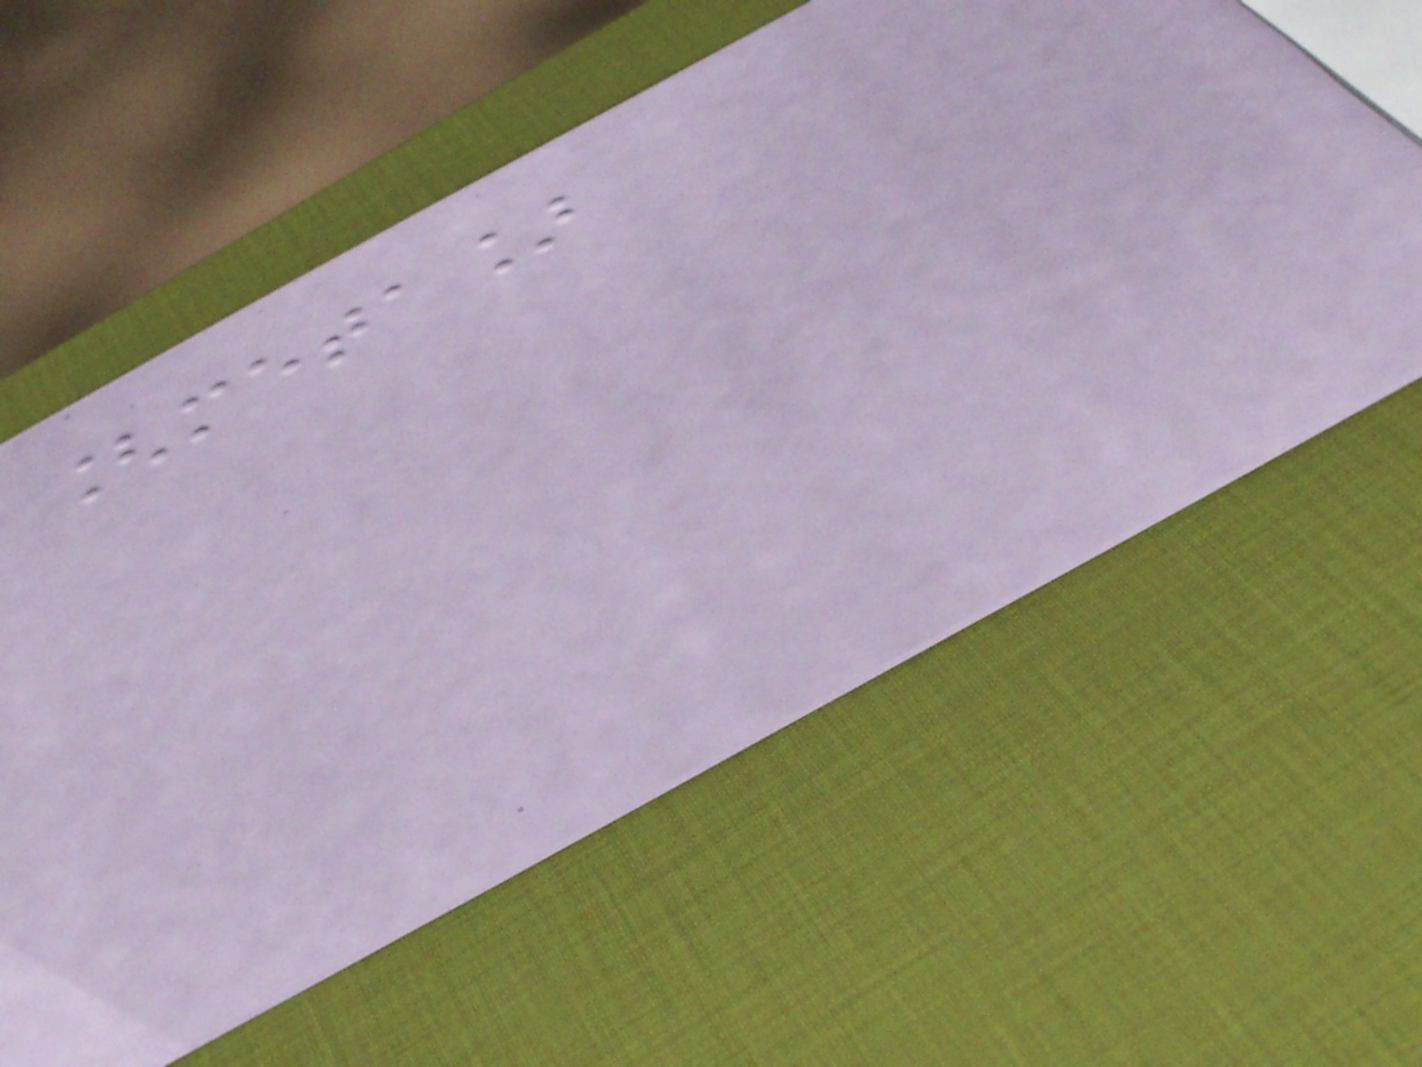[meta]
